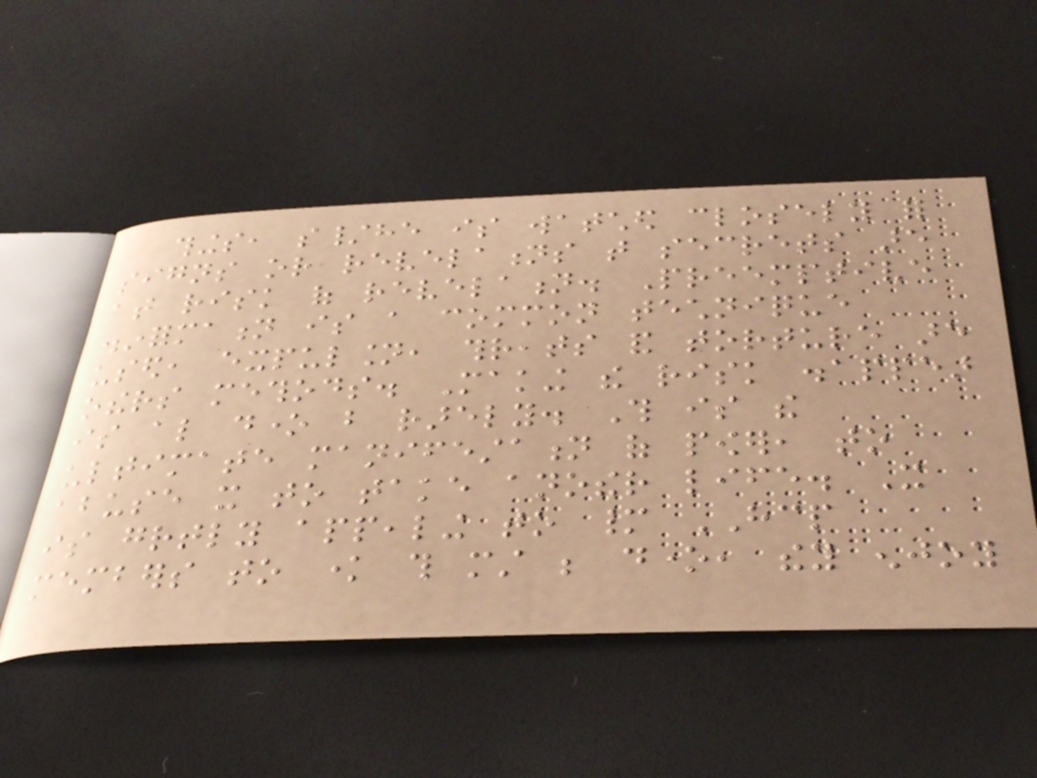things, s/he is watched closely for
signs or revelations that secrets are
at risk of revelation. Preemptive
disinformation is a common technique
used, expulsion, threats and torture are
others methods. Making the risk disappear
is also done but rarely. This is the
ultimate manifestation of power, to
abuse it to take another life. It
is greatly appealing to many HCP
members to know this must be done, they enjoy
